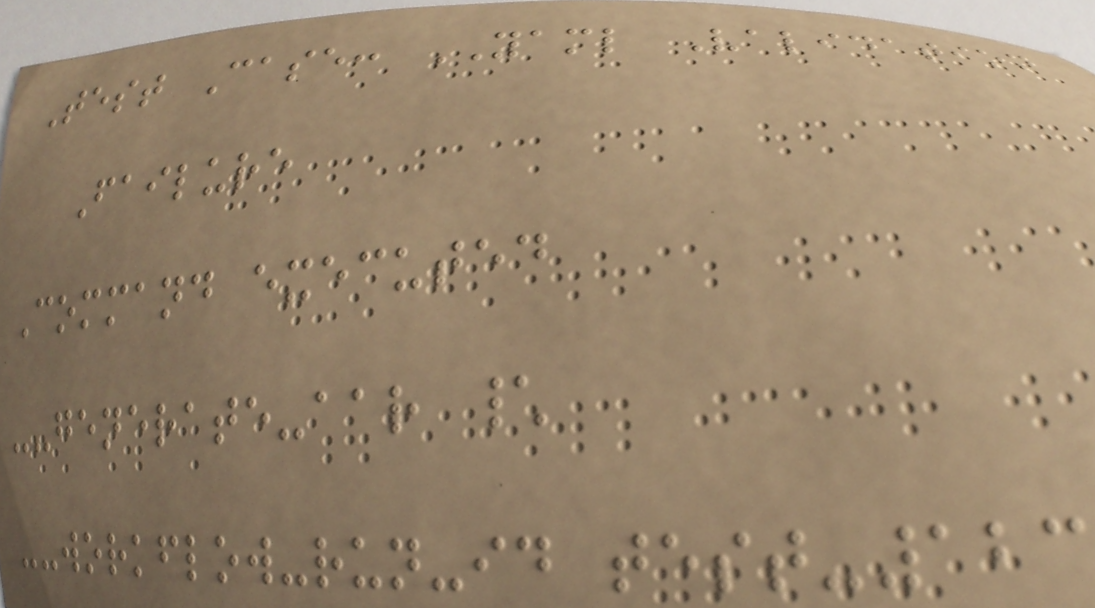Test Case: YAML Validation
Failure
Command executed
--generate-aar \
--workflow-run-id test-123
